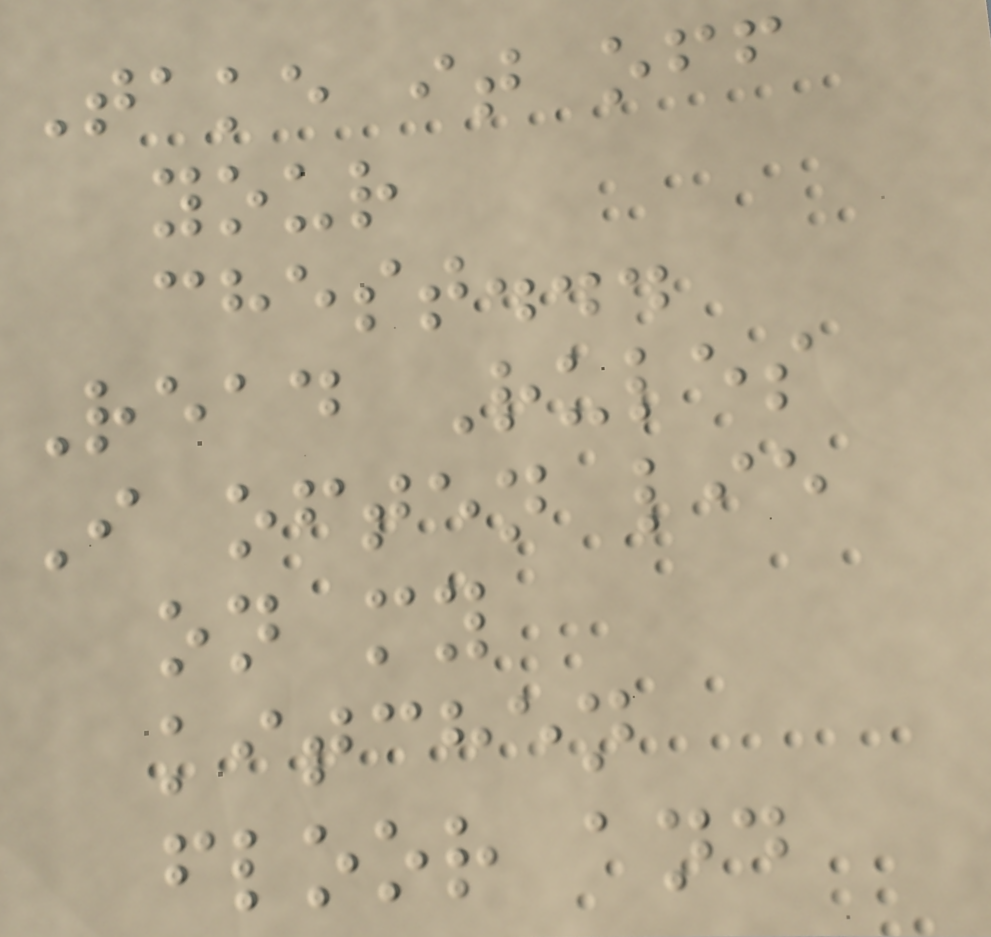Take it off
your
chest...
Read Rules
I often lie
on my
kitchen
floor and
